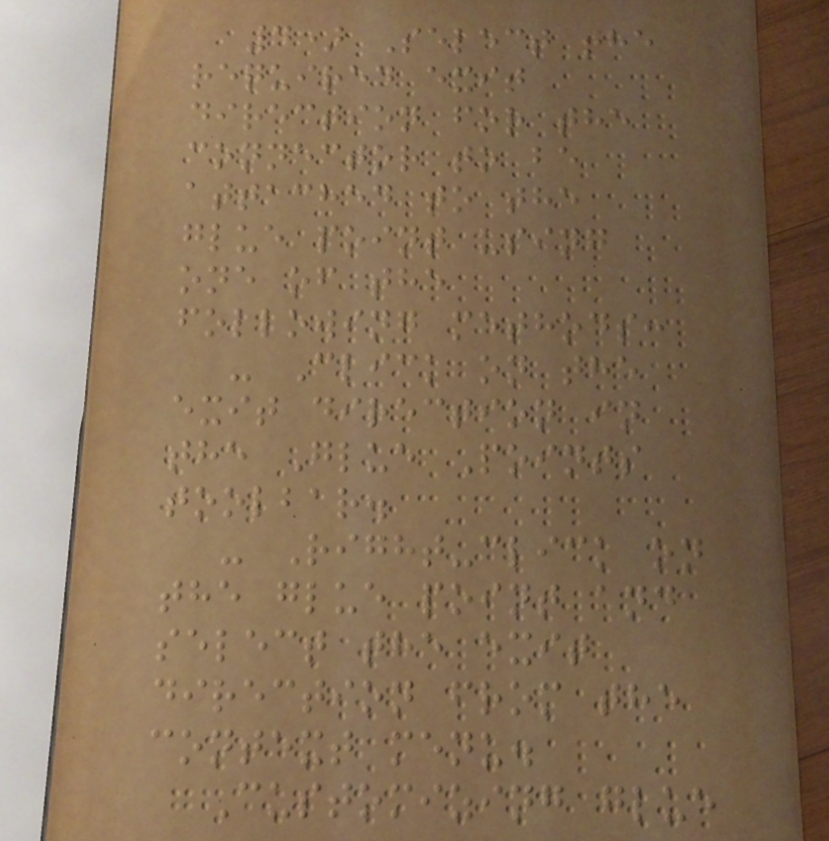4) Select the
required exit
direction for the
connector to be
attached to the
glue point using
one of the
following methods:
- Click on the
exit direction in
the Glue Points
toolbar.
- Right-click on
the glue point and
select the exit
direction from the
context menu.
Customizing glue
